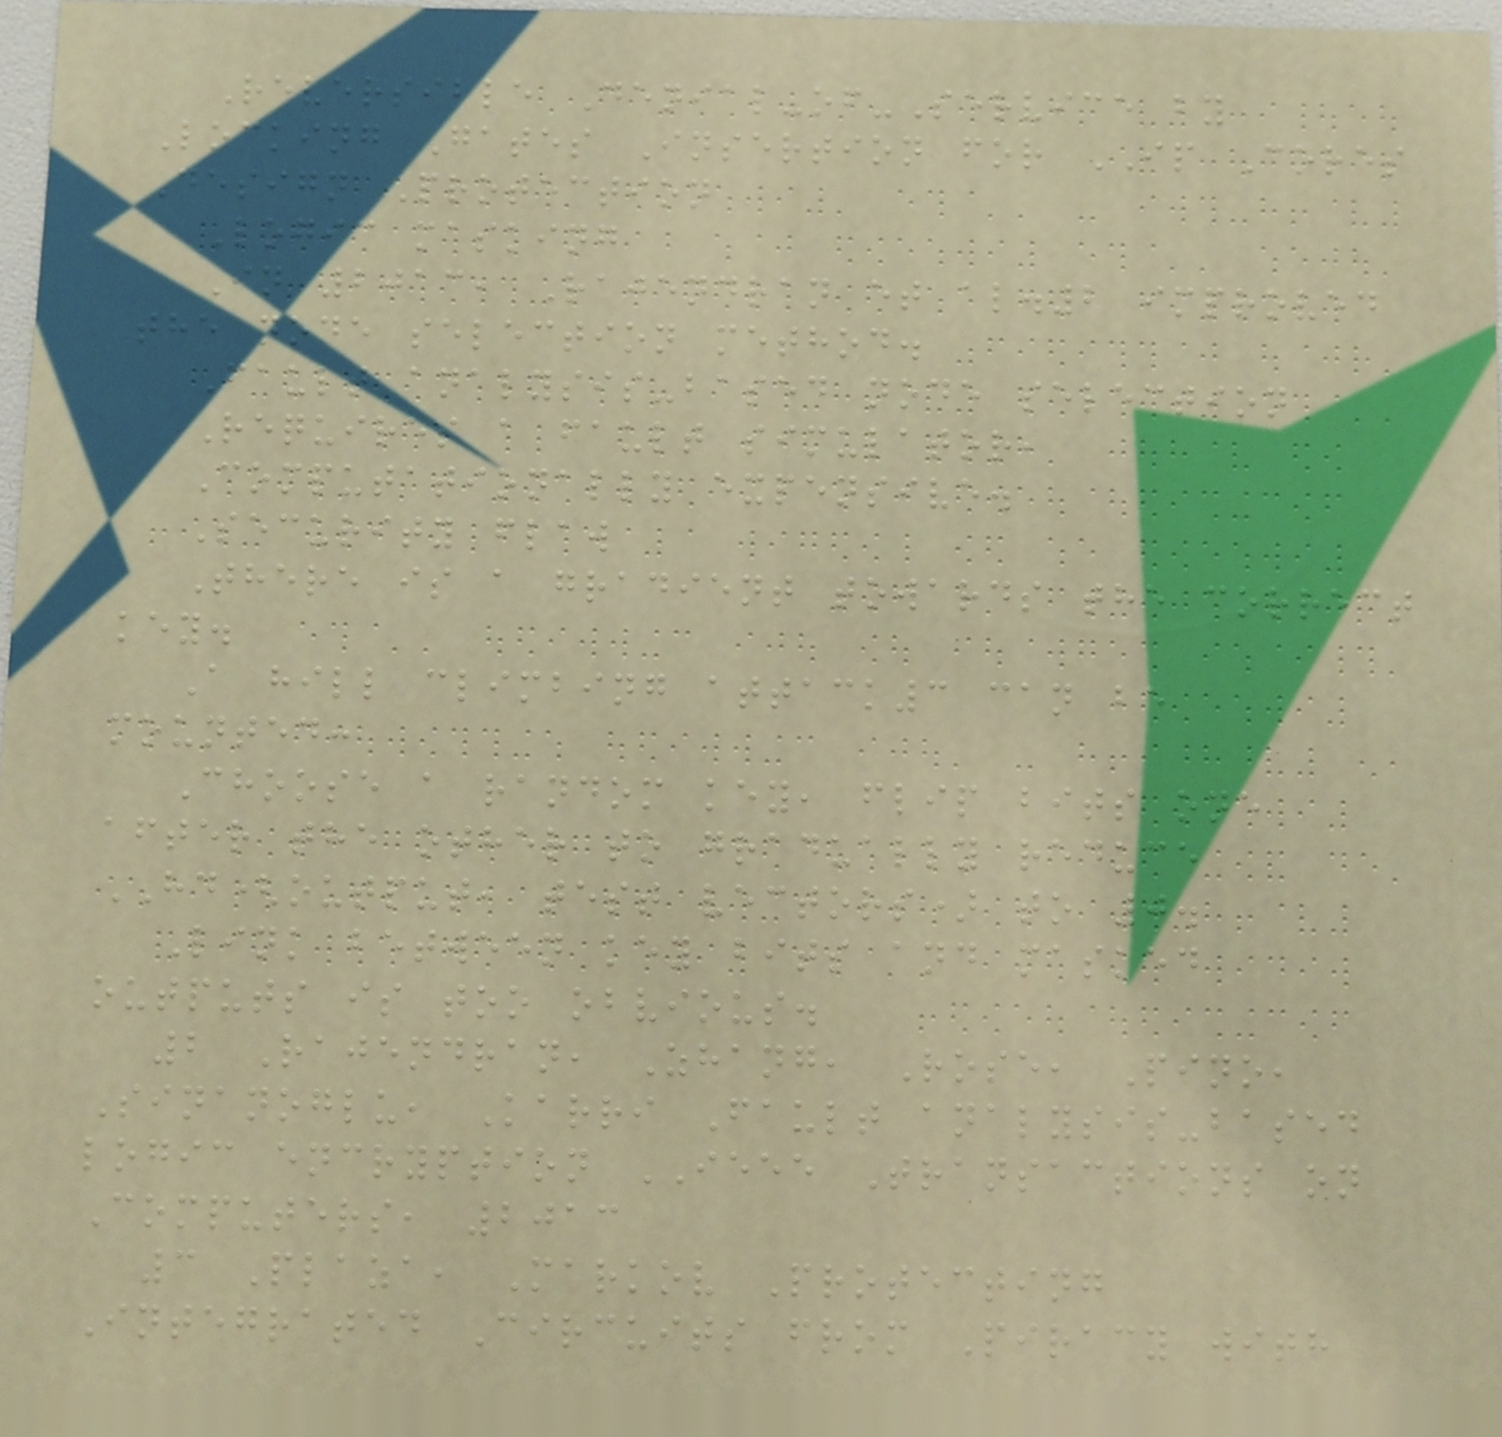Reversible Denial-of-Service by
Locking Gates Insertion for IP Cores
Design Protection
Logic masking
In 2013, Rajendran et al.2 improved
the node selection method.
Fault analysis-based node selection
Requires a fault simulator,
Computationally expensive.
Security flaw
There is a gradient towards the correct
key.
A hill climbing attack3 can be
mounted:
Choose a random key, flip bits one
after the other to gradually reduce
HD(output, test vectors) to 0.
Link between key bits and masked
outputs is too obvious.
2 Rajendran, Zhang, Rose, Pino,
Sinanoglu, Karri Fault analysis-based
logic encryption IEEE Transactions on
Computers, 2013
3 Plaza, Markov Protecting
Integrated Circuits from Piracy with
